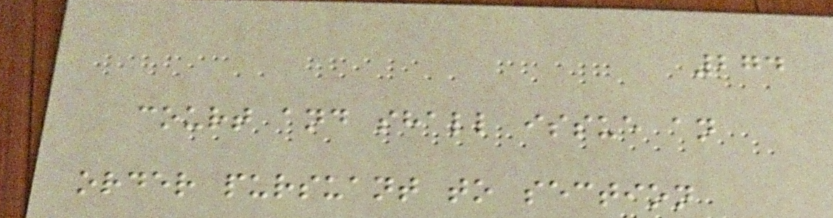274
court and shall issue an
order pursuant to section
